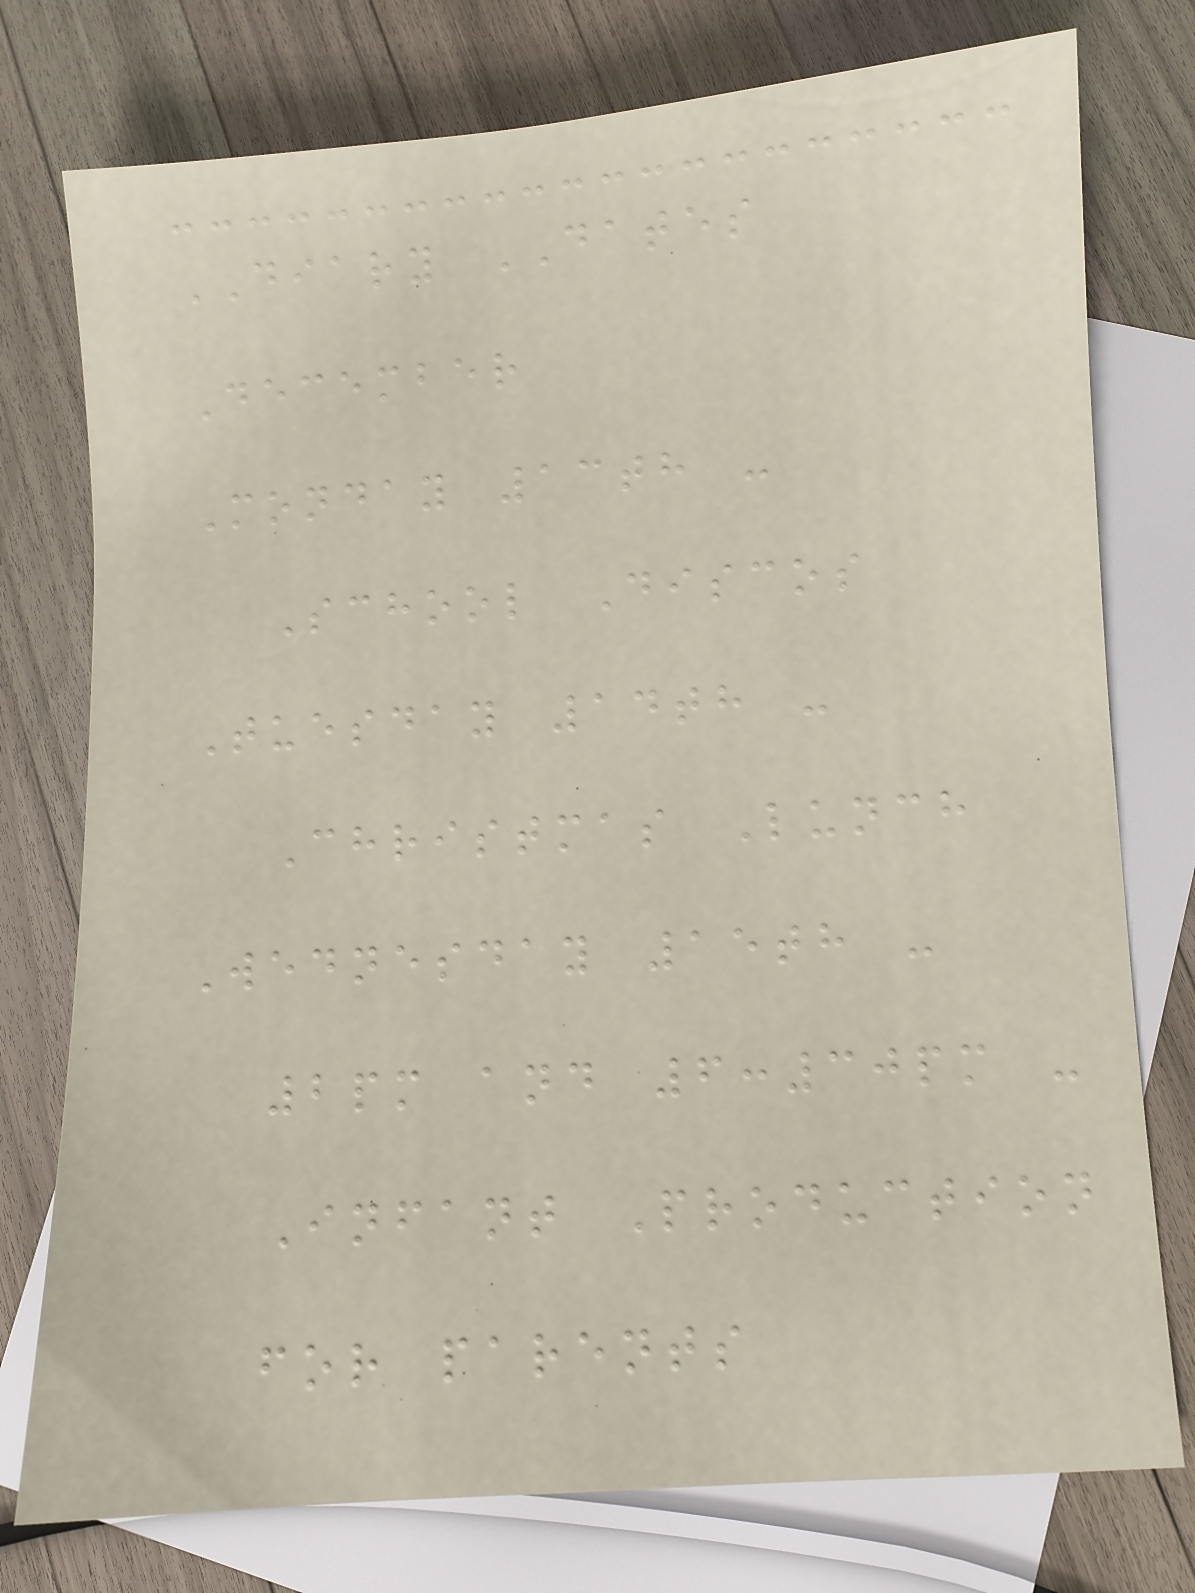DIARY DATES
December
Monday 13th -
School Discos
Tuesday 14th -
Christmas Lunch
Wednesday 15th -
2pm and 6:30pm -
Infant Production
for parents
